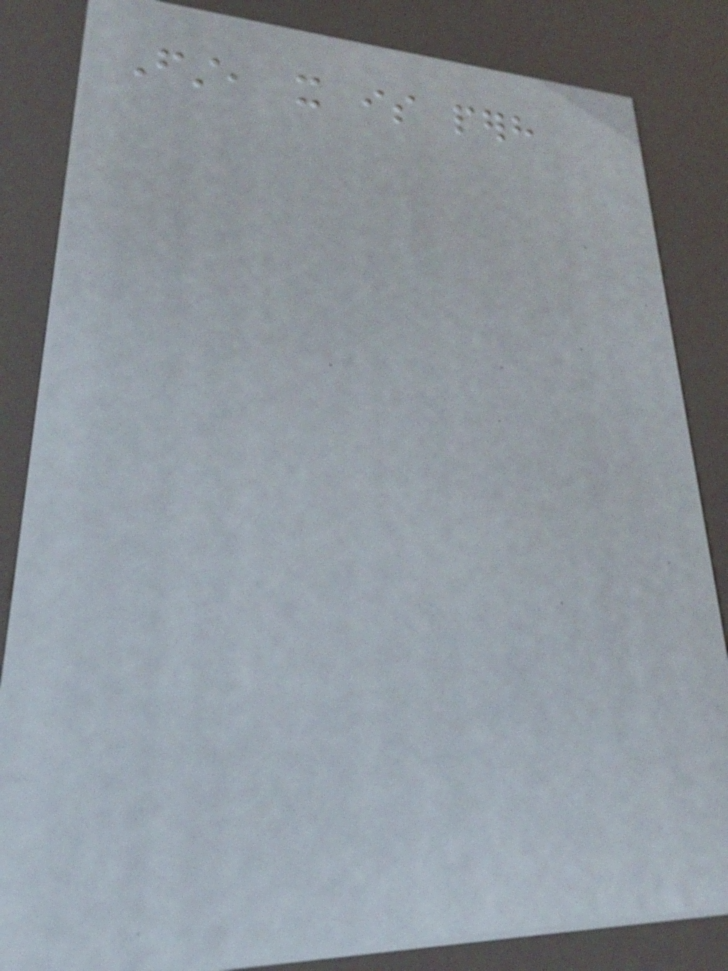First, it is perhaps
